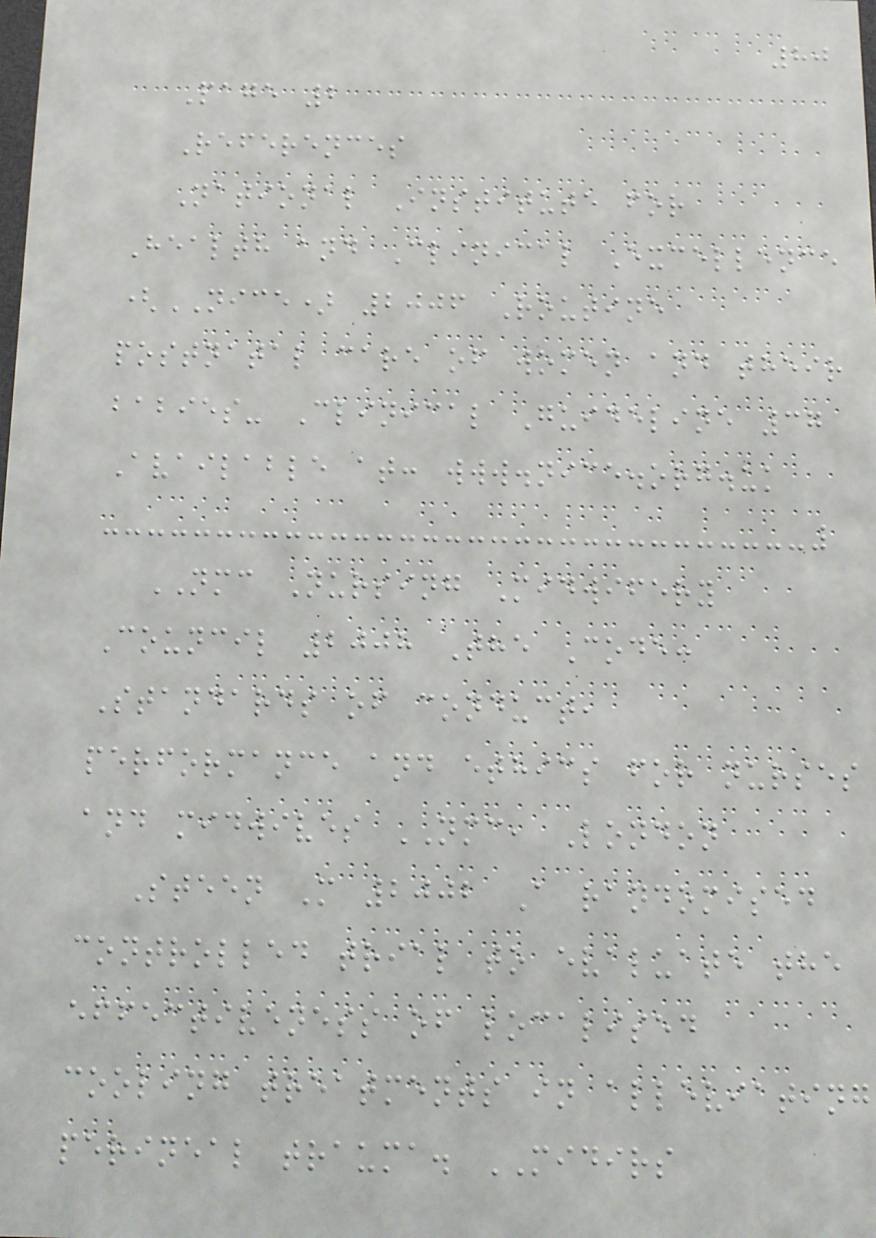80
Page 2
References
National Institute for
Health and Clinical Excellence
(NICE) 2006 Routine
postnatal care of women and their
babies- Clinical Guideline 37
Available at: www.nice.org.uk
NMC Nursing Midwifery
Council 2008 The Code:
Standards of conduct,
performance and ethics for nurses
and midwives NMC, London
Steen M 2002 A randomised
controlled trial to evaluate the
effectiveness of localised
cooling treatments in alleviating
perineal trauma. MIDIRS
